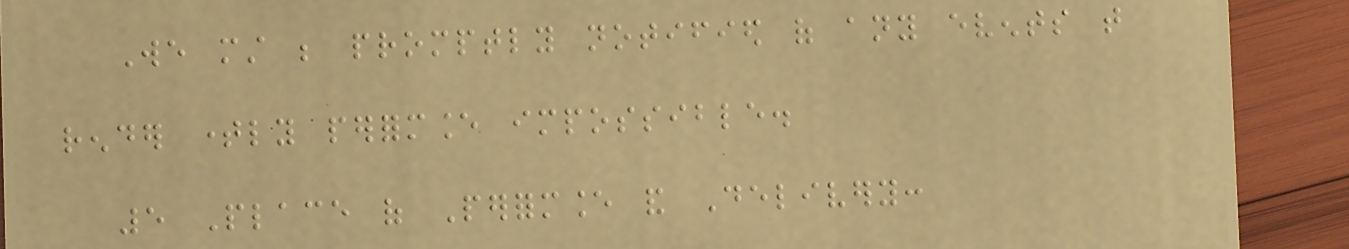We must be promptly notified of any events that
render timely performance impossible.
5 Place of Performance and Delivery:
